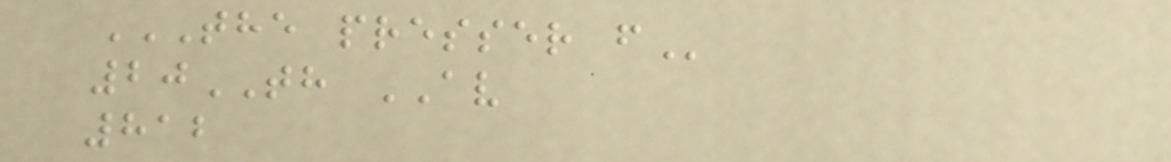THE PRESSER F
20TH AV
812
